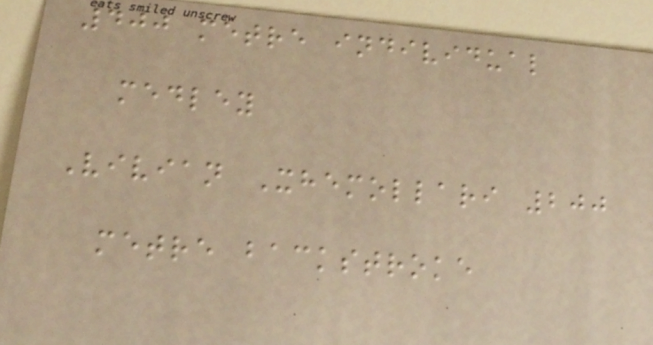400 metre individual
medley
Vivian Xhemollari 200
metre backstroke
